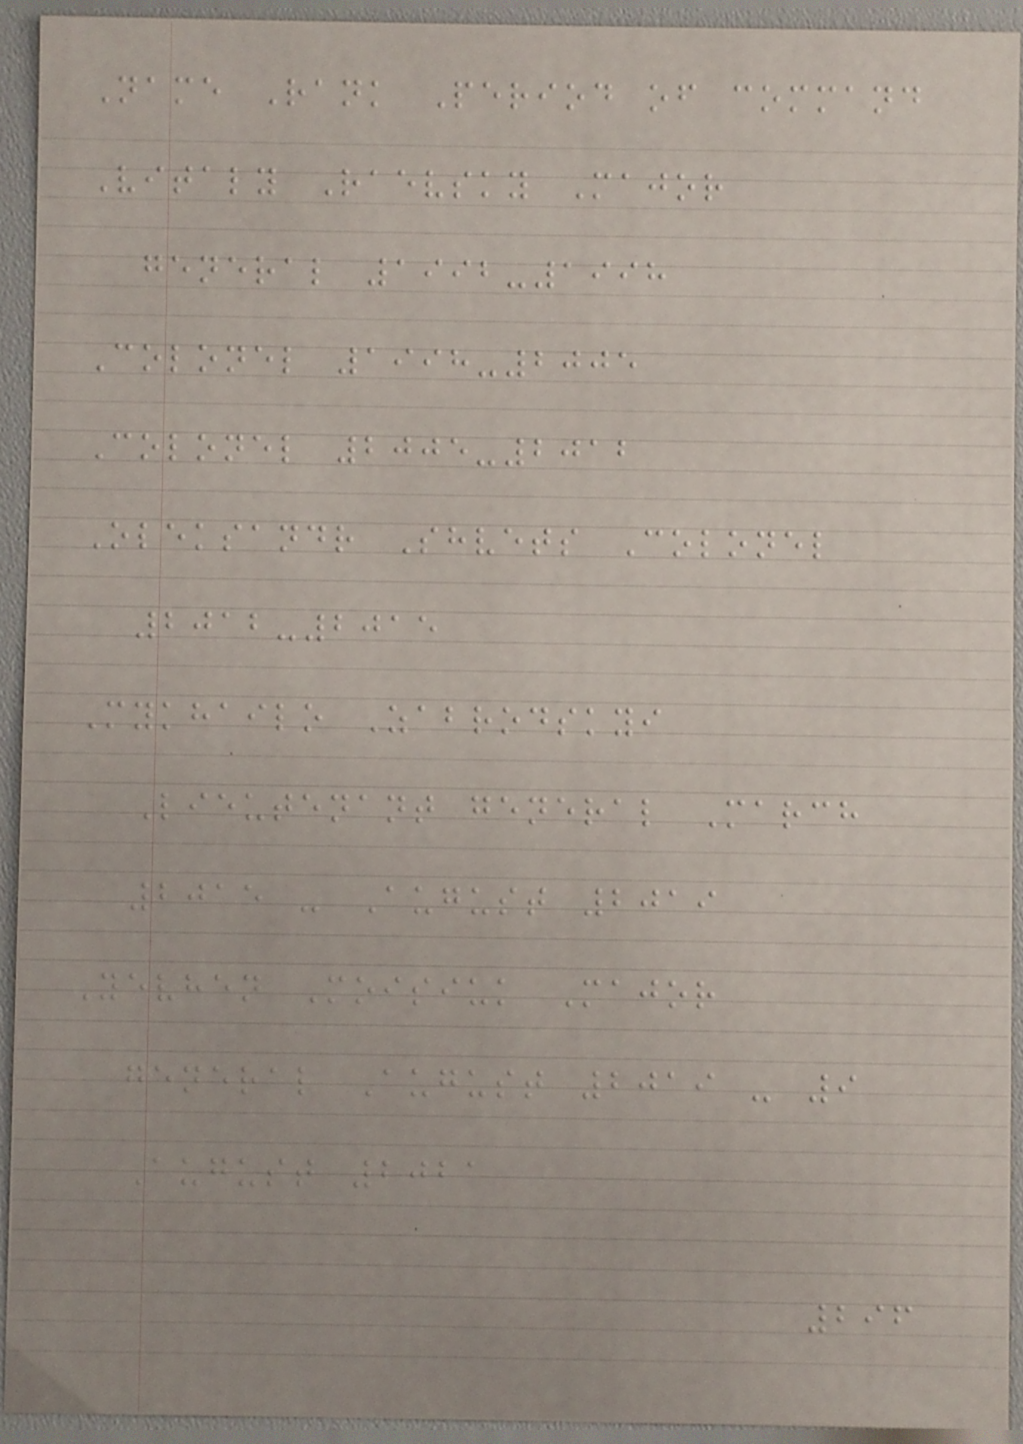Name Rank Period of command
Vitaly Raevsky Major
general 1992-1998
Colonel 1998-2005
Colonel 2005-2012
Oleksandr Shvets Colonel
2012-2015
Mykhailo Zabrodskyi
Lieutenant general March
2015 - August 2019
Yevhen Moisiuk Major
general August 2019 - 9
August 2021
296
